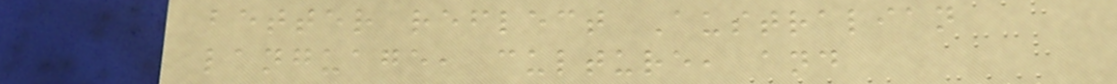better reflect Australian
language, culture, and
